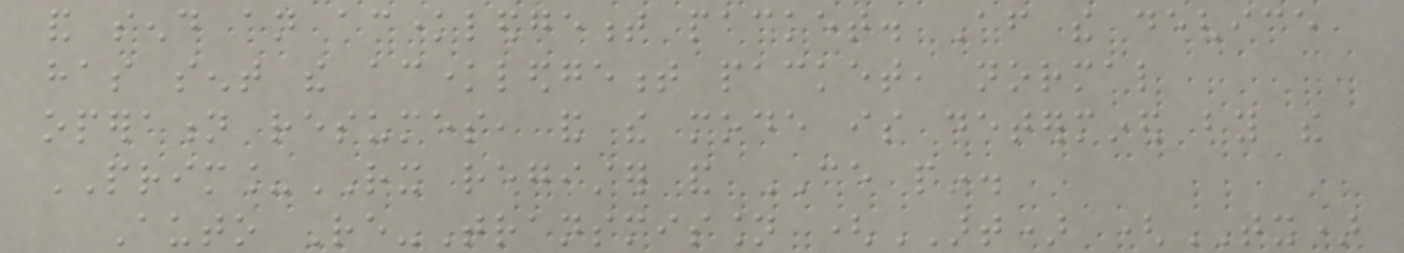and send an acknowledgement packet. After the device
has sent the acknowledgement packet, normal
operation resumes, and the mode is determined by the
PRIM_RX register and CE pin.
Auto Re-Transmission (ART) (TX)
